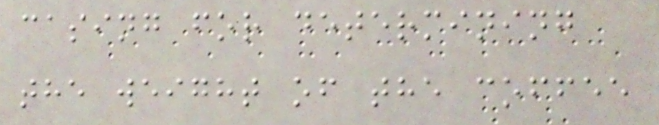casing for determining
the weight of the coffee
